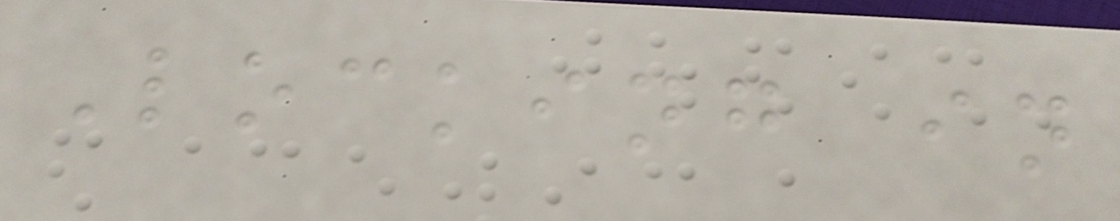Locking in
